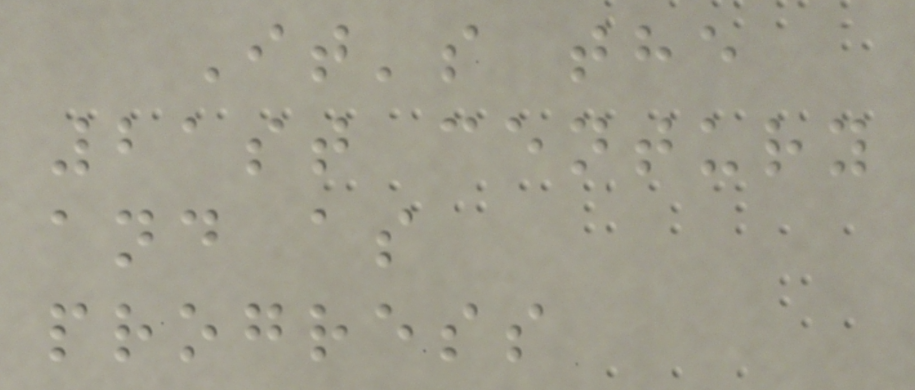It's the
21st century
and as
progress
